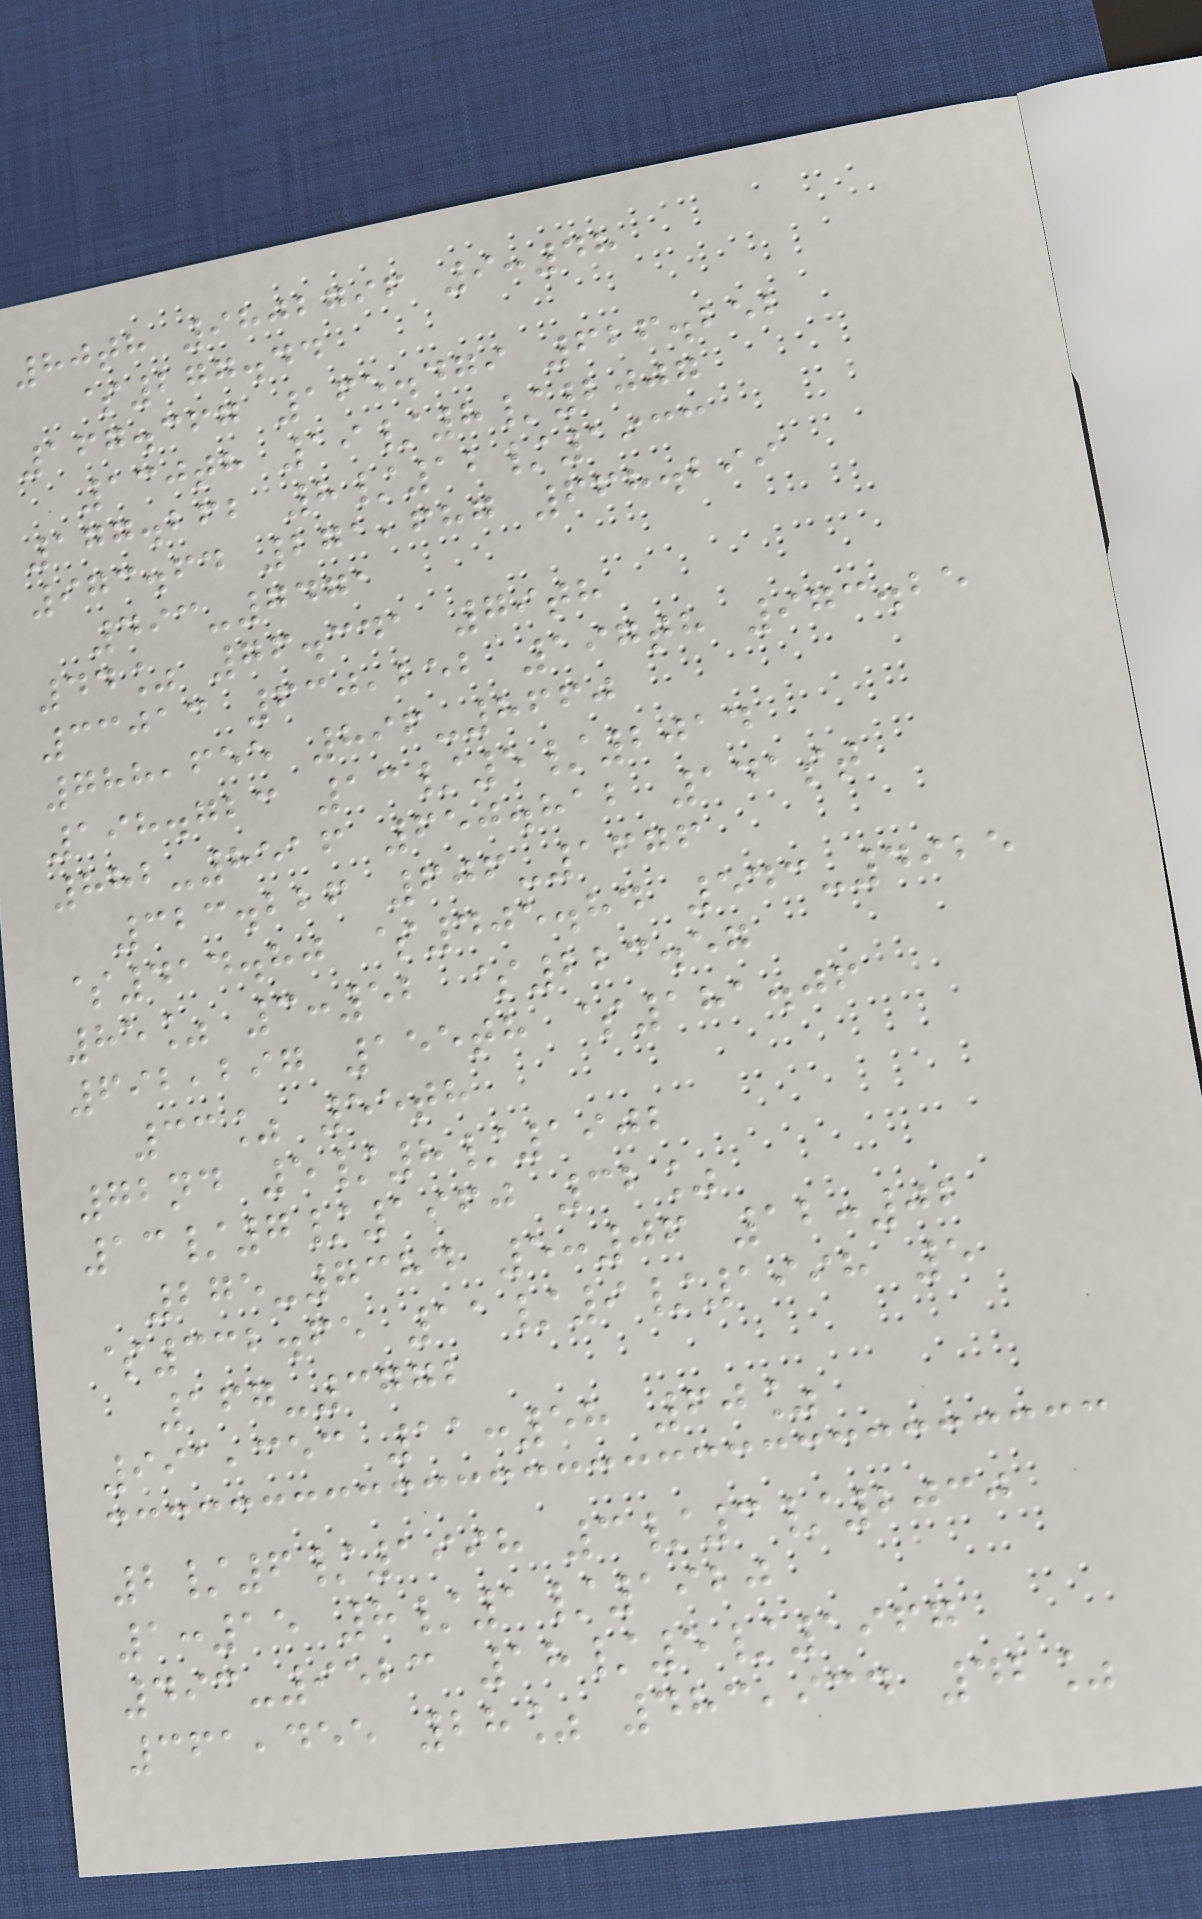80th 9802796 9:48
$277.44
167.367 165.479 626.252
130th 19/8/2007
177.262 8/12/1933
973.64 271,687 668.299
493-7471
44% 76.341 79th
33013 630,252 197th 973.25
788,655 896-8660
198.723 13/5/2014
882-8516 650.812 141st
323.226 606-1676
$414.80 $405.84 543-4925
85% 3:52 $223.57
692,297 155th $181.06
33% 55th
72nd 5/8/1902
13/7/1960 32%
275-7384 5:06 12:02
$332.65 11/9/1998 5
167-3772
991,353 11:58 60%
2/6/1998 3/3/2030
1:15 8/1/1920
493-9523 18/5/1967
361,455 28% 483,934 42%
